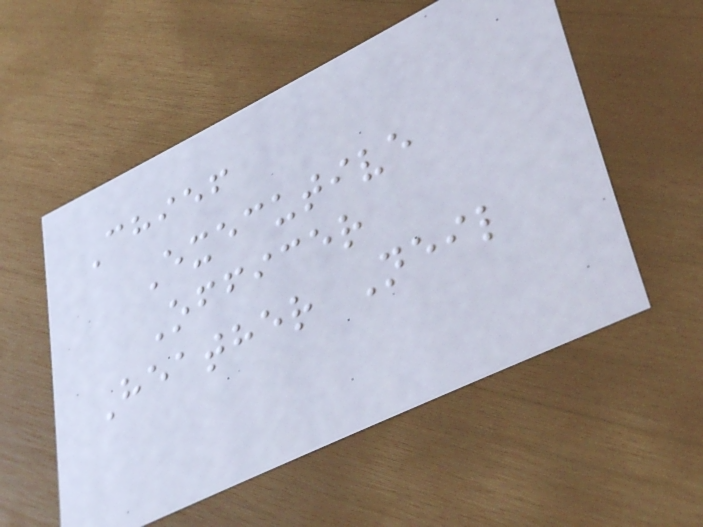Chief
Executive
Officer
Heather Neil
